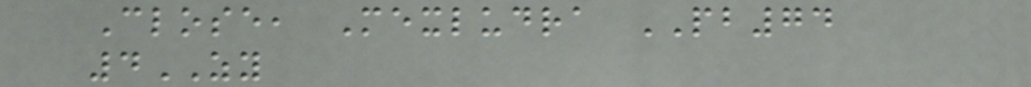Close, Mexludra PB74
4ZY
